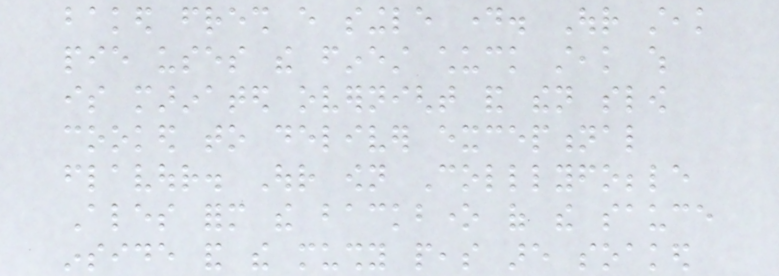baked fresh every single day. Our steak
pie uses the finest chuck steak which
is marinated overnight and then slow
cooked to deliver exceptional
flavour. Our own Colllyfobble
Ales form the backbone of the sauce
inside and the mushy peas are soaked
